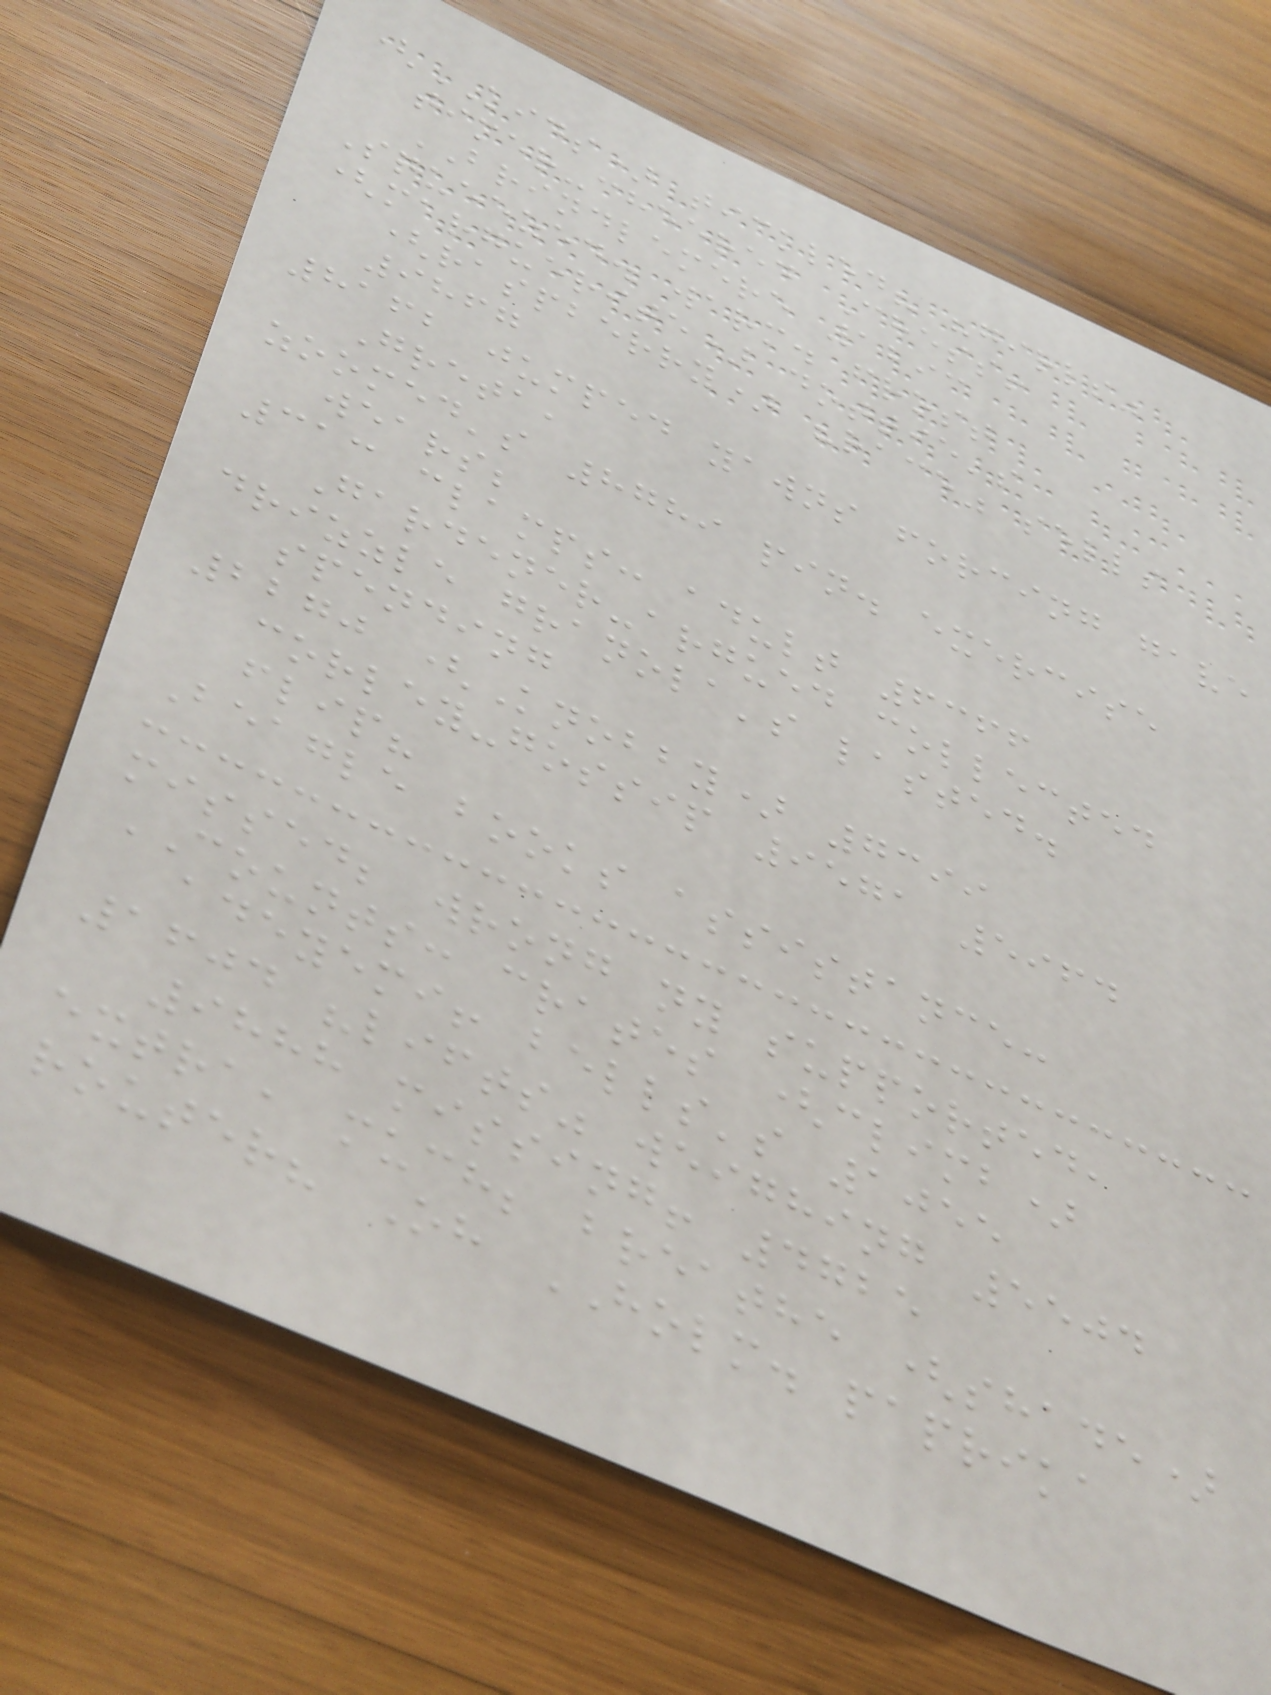(KIDS) tickled? "girls"
timer-cheered Chess!
BRINDLEMERE 1293
Squeezed. warm. frost
(marguerite) dottie's
(raspberry) "race" sells
9867
8162 jumped yawns forcing gave
Greta,
zoomed's 8789 pin. exercise
wears;
313 clamps: adult 6366
Gardener-argued collected
drizzle granola's lasted.
spending
2270 (Knobby) 7399
corley-gossip 9571 5964
flip?
Beagle books assistance:
missed; wrong ny supported,
COUNTS: crates (climb)
adeyemi! bells's 1055
1604 "lifts" weighing 5504
9888 missing! 4725
extra, much; breathe (shade)
router? Oh HOLM. paprika
